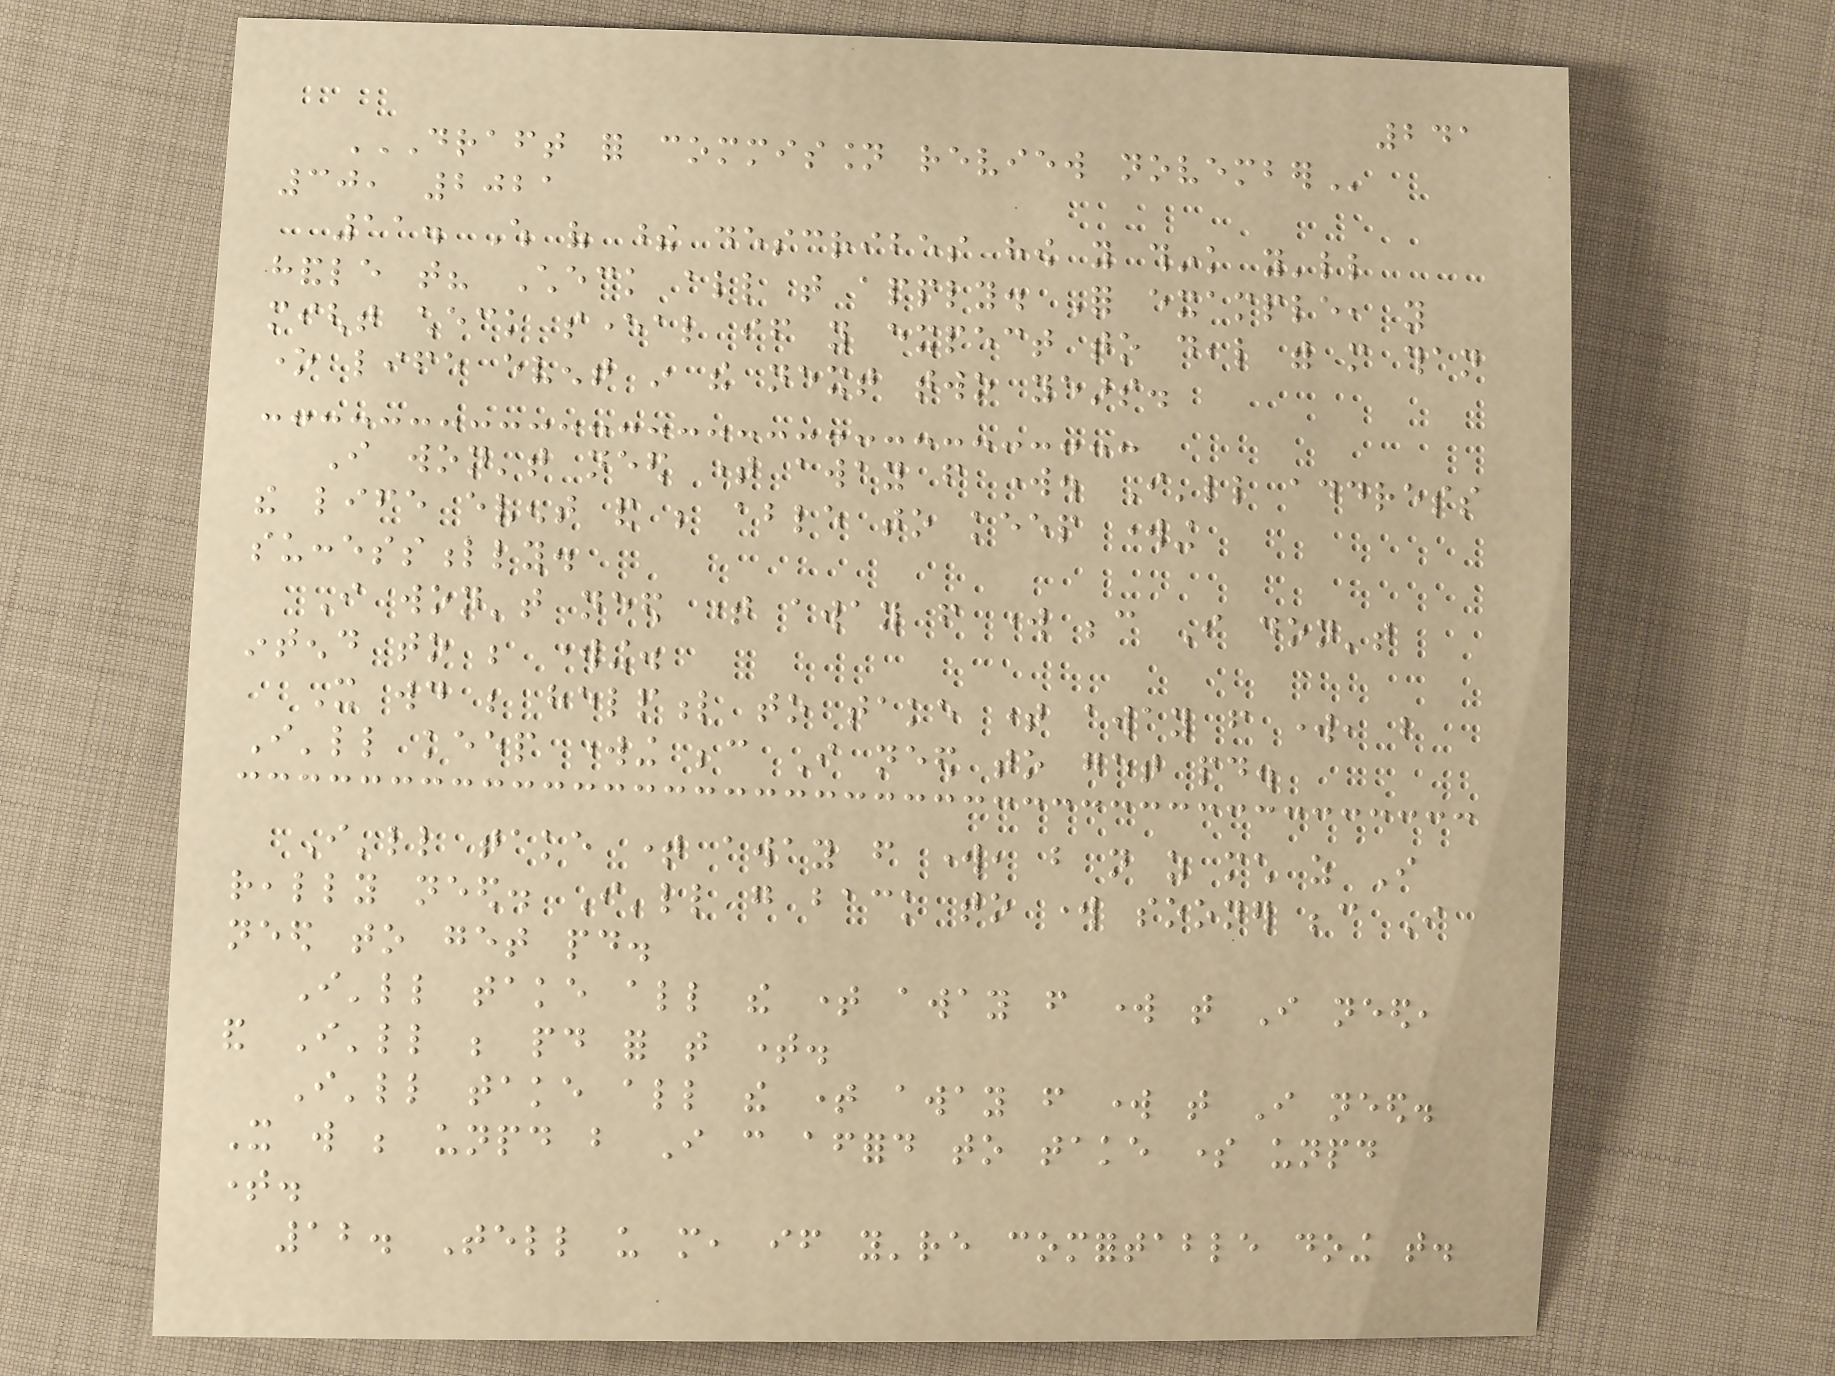241
DRAFT FOR COMMISSION REVIEW NOVEMBER
30, 2021
11. Which of these describes how you think you'll
handle that? Check all that apply. For example, you
might check several if you expect to deal with more than
one life event in the next two years.
I won't need time away from work. I'll address
the life event and be able to keep working
successfully.
I won't need time away from work because I don't
intend to be working.
It would be helpful to take time away from work, but
I'll keep working because I need to get paid.
I'll take time away from work, but not as much as I
really need. I'll go back to work sooner because I
need to get paid.
I'll take all the time away from work that I need,
and I'll be paid for that time.
I'll take all the time away from work that I need.
It will be unpaid but I can afford to take some unpaid
time.
12. Tell us more, if you're comfortable doing that.
